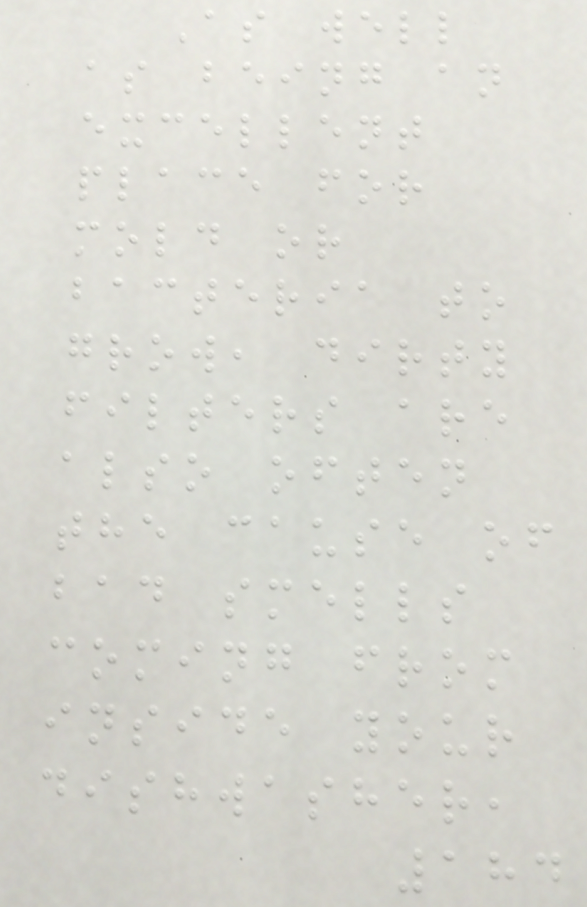As well
as being an
excellent
place for
mold or
bacteria to
grow, dirty
filters are
also often
the cause of
bad smells
coming from
inside your
dishwasher,
184
